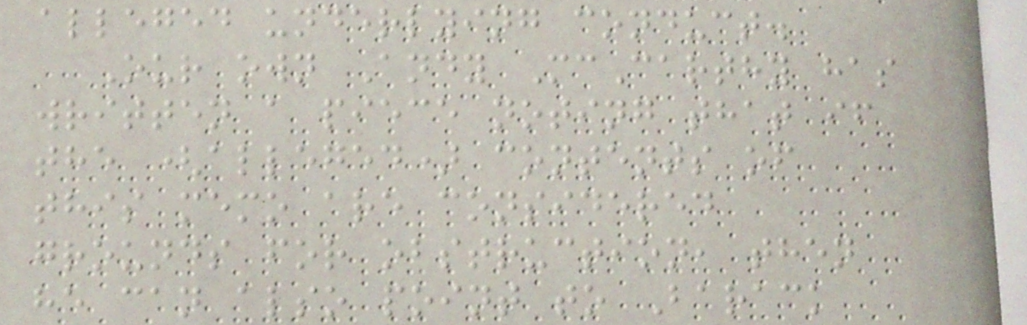alleged underlying conduct.
Our own Andy McCarthy has
written a piece noting that if
the (alleged) contents of
this memo are considered
grounds for obstruction, then
he can also point to Barack
